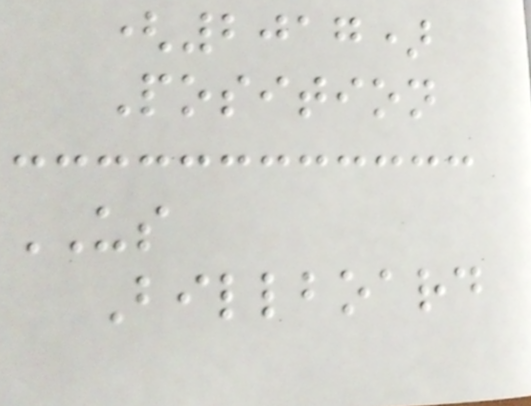(2017)
Position
US
Billboard
